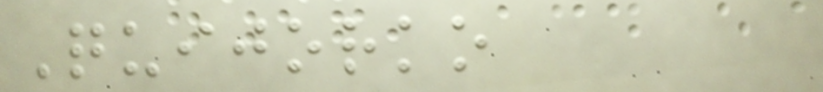Quijorko
